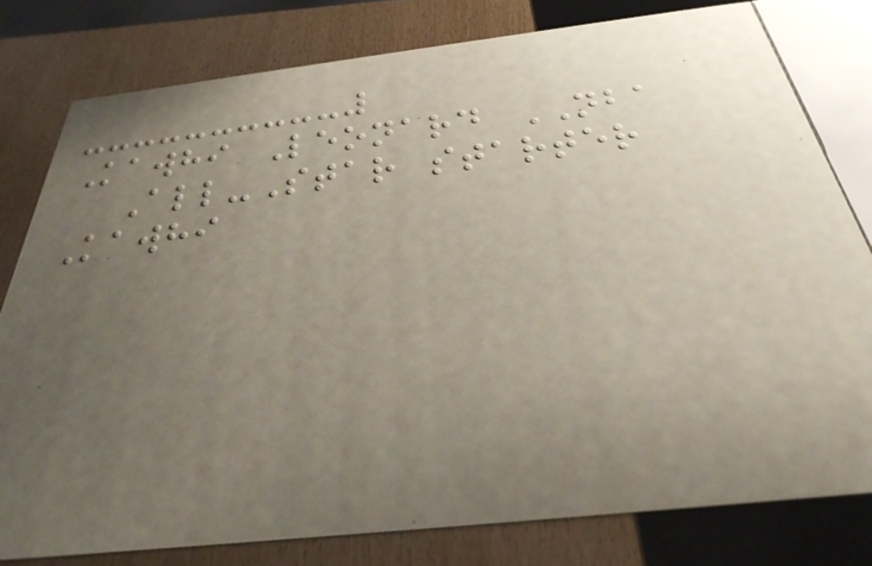Kawhi Leonard NBA
All-Star starter
Kawhi
